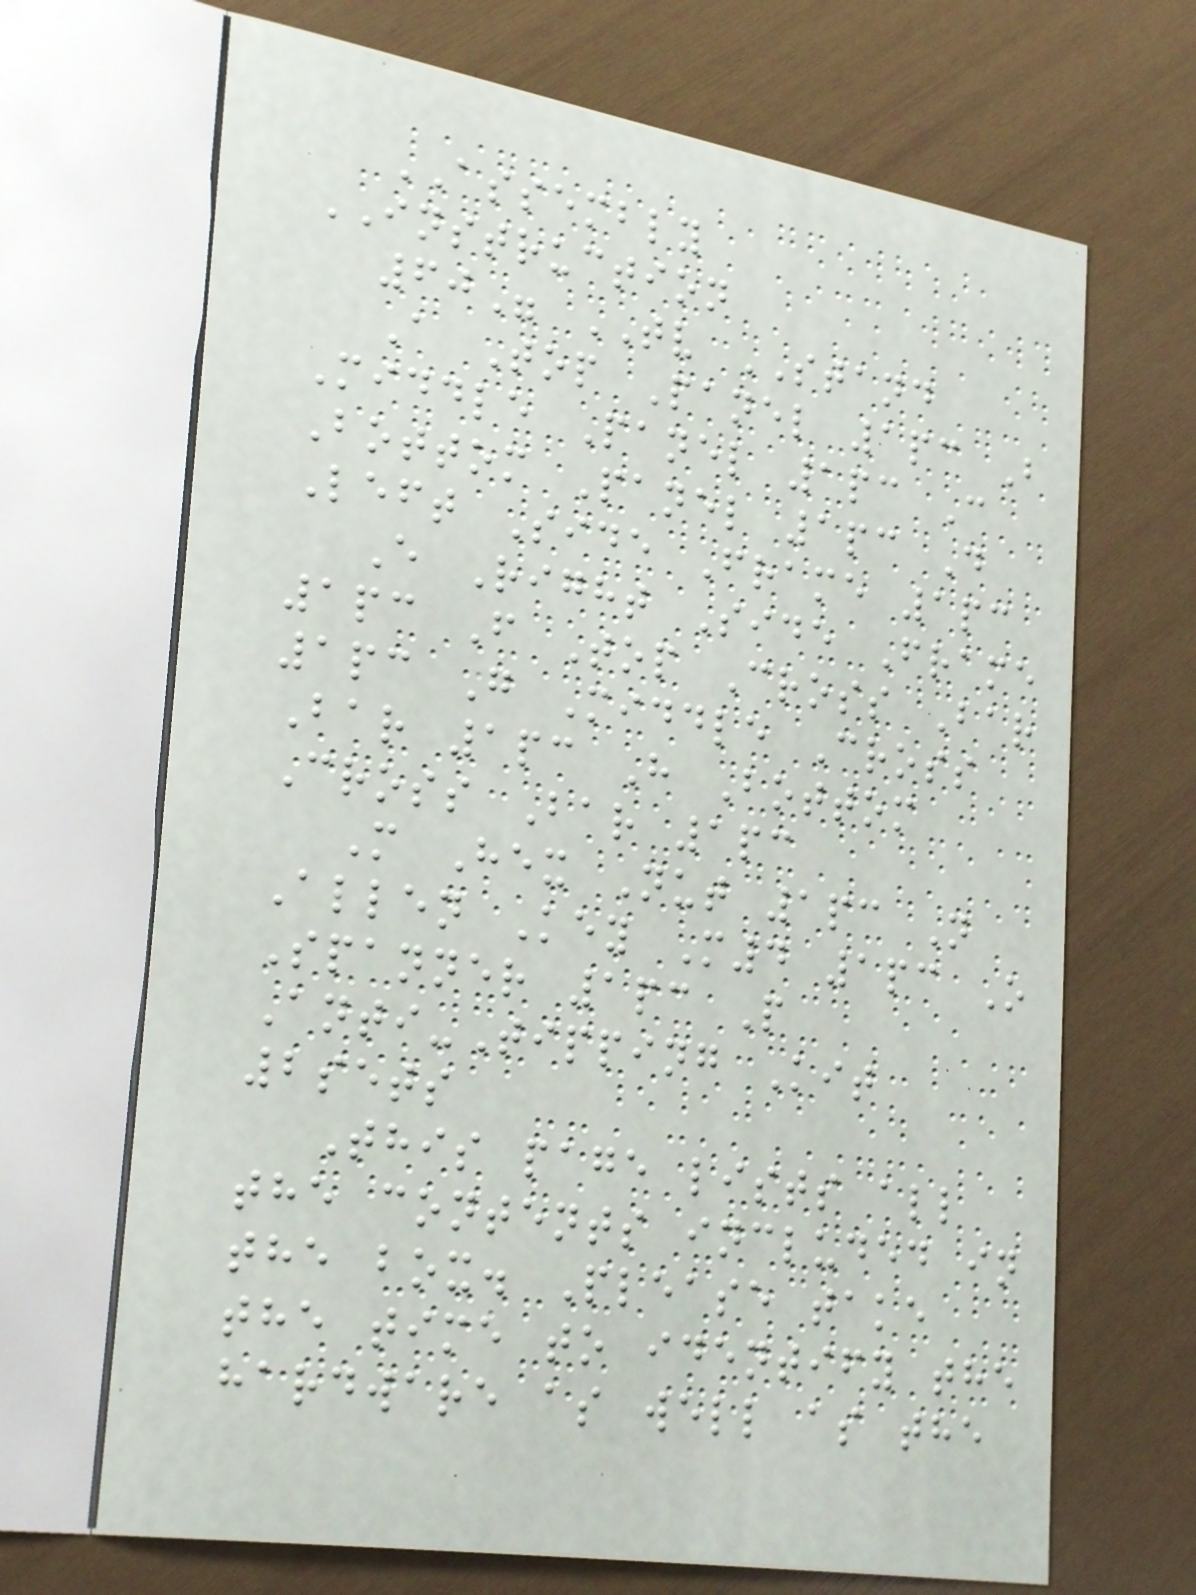ASSEMBLY
INSTRUCTION
60" TV STAND
A Top Panel 1pc B
Middle Panel 1pc C
Bottom Panel 1pc D
Left Side Frame 1pc
E Right Side Frame
1pc F Top Cross Bar
1pc G Middle Cross
Bar 1pc H Bottom
Cross Bar 1pc
M Hex Nut 1pc N
Allen Key M4 1pc O
Spanner 1pc P
Anti-Tipping Kit
2sets
This page lists all
the contents included in
the box. Please take
the time to identify the
hardware as well as the
